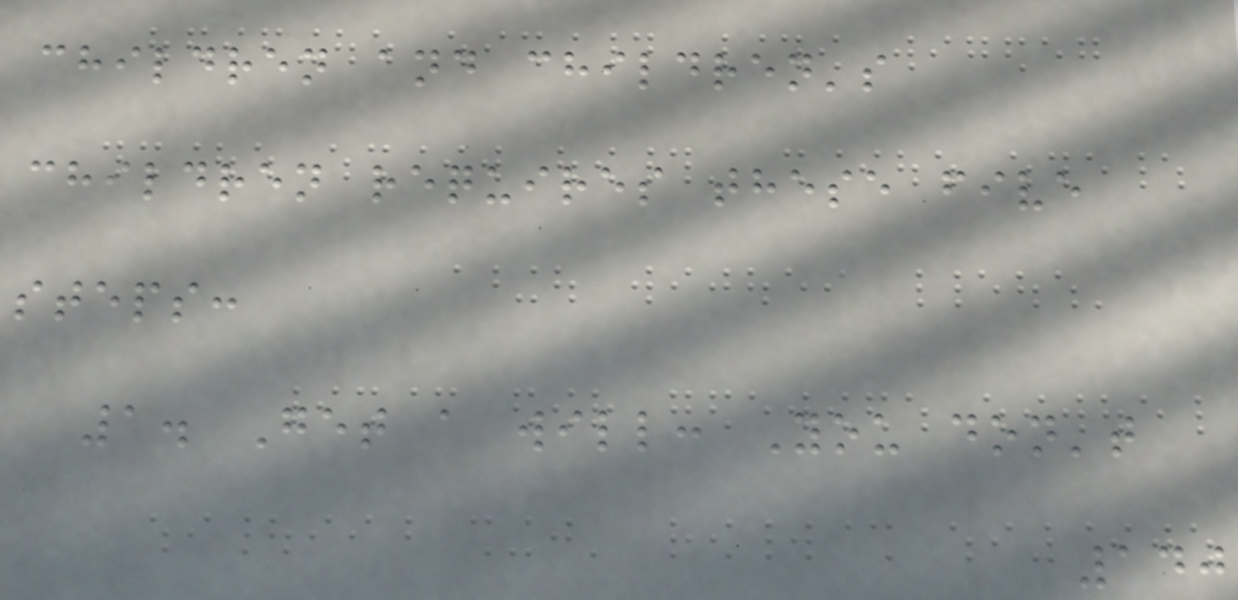children and children's
children requires these five
steps:
1. Get a will: You don't
140
